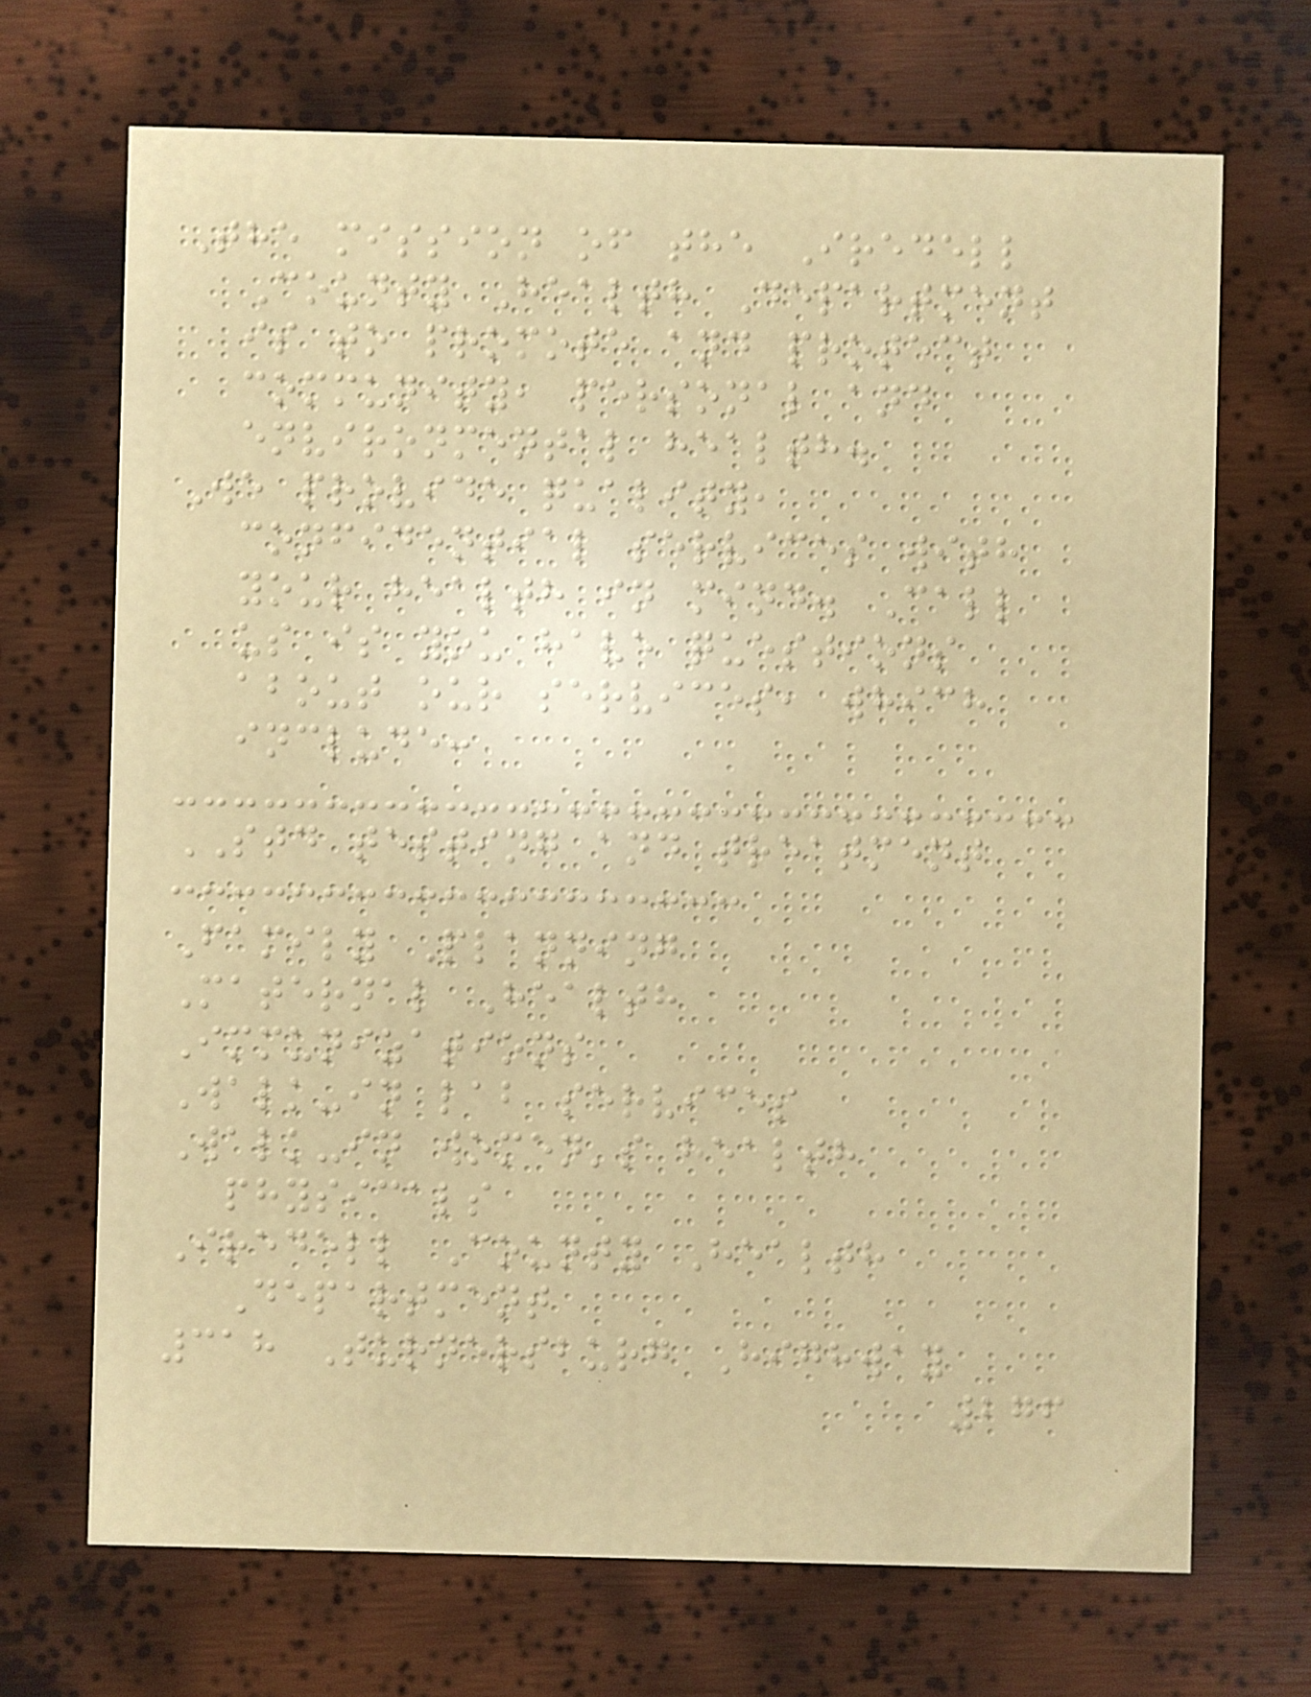The mission of the Iredell
County Health Department
is to promote and protect
community, personal and
environmental health.
We provide quality,
confidential services with
your health in mind. Call
us is you have questions
about our services, which
include:
STD testing and treatment
Family Planning
Maternal Health
Immunizations
Walk-in lab services
Walk-in women's health
physicals
Iredell County Health
Department
318 Turnersburg Highway
276
